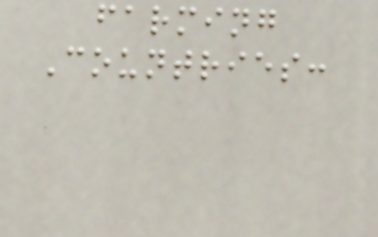farming
Countries:
